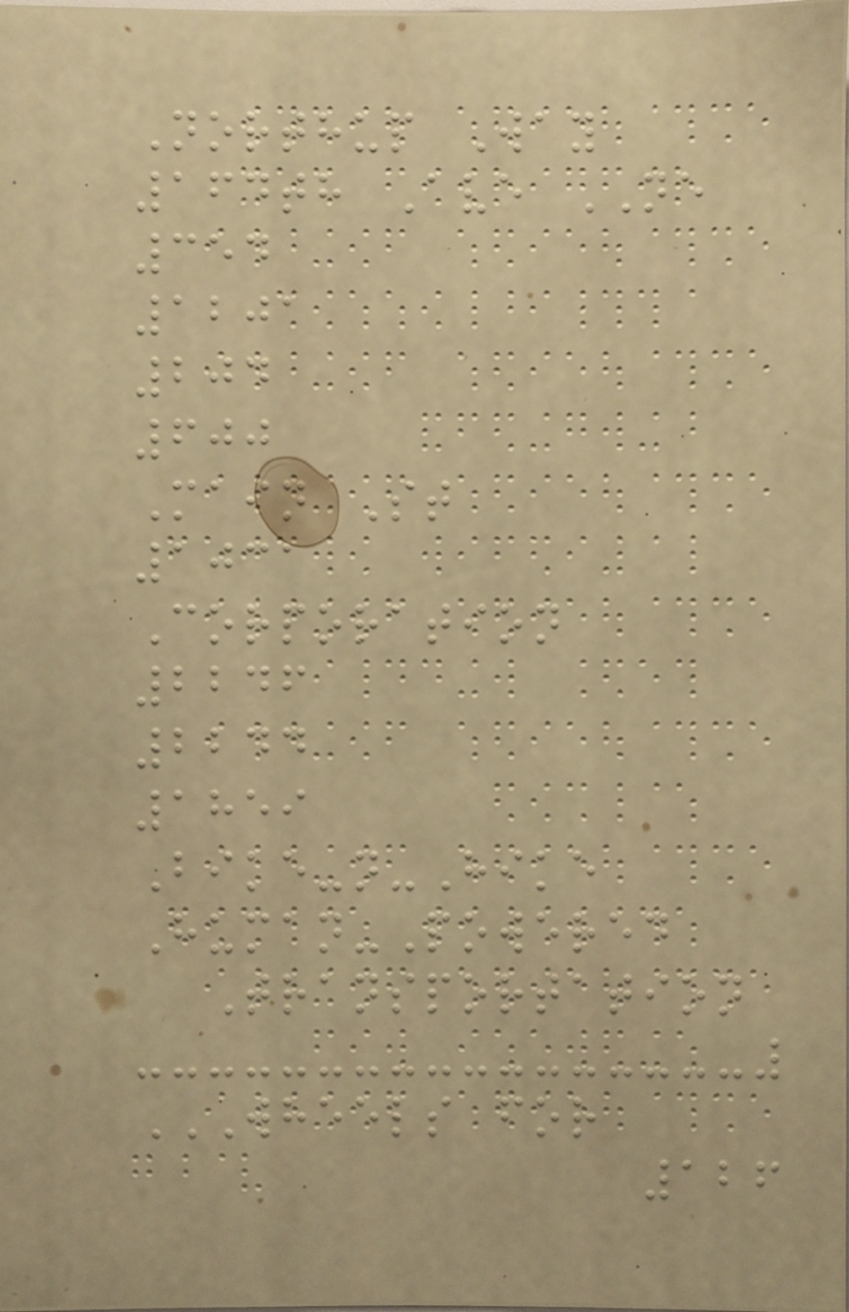Northup Way
164th Ave NE
354
1201
204
600
Main St
1031
Corporation
2246
2244
1859
Bike-n-Hike
Human-Powered
Transportation
WHEELS FOR
126
